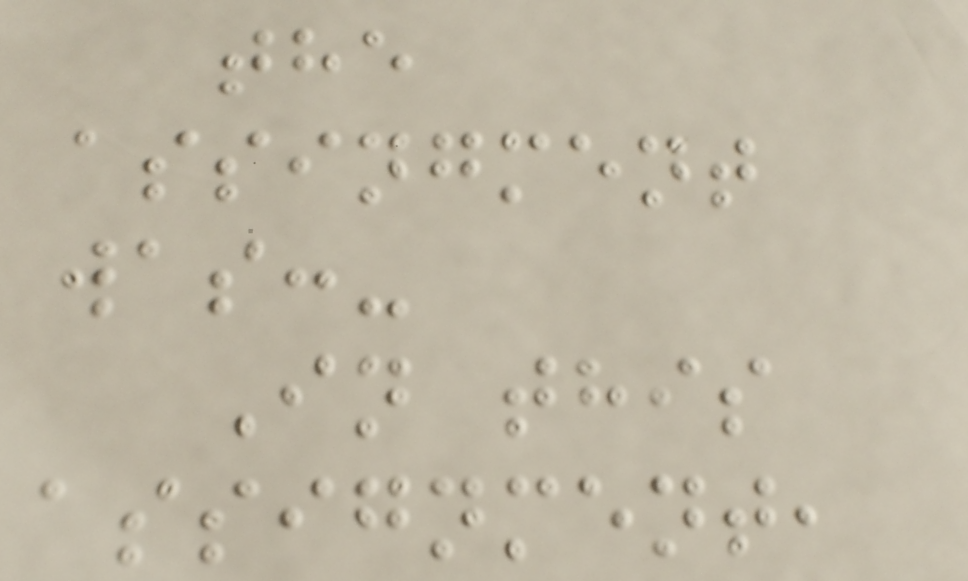the
assingment
was:-
In this
assignment,
